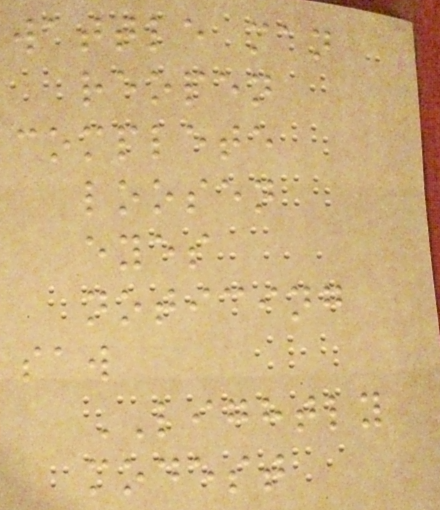wattle man
reopen
complete
loosen
eyes
noticing
saw
LIGHTLY
modest
